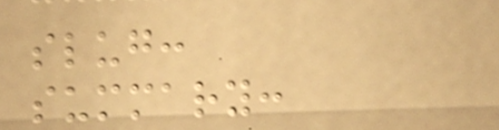slug:
summary:
